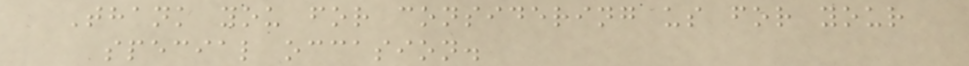Thank you for considering us for your
special occasion.
